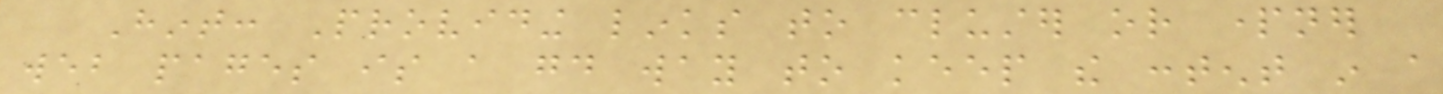Hint: Providing links to cluster or partner
web pages is a good way to keep the content in a
